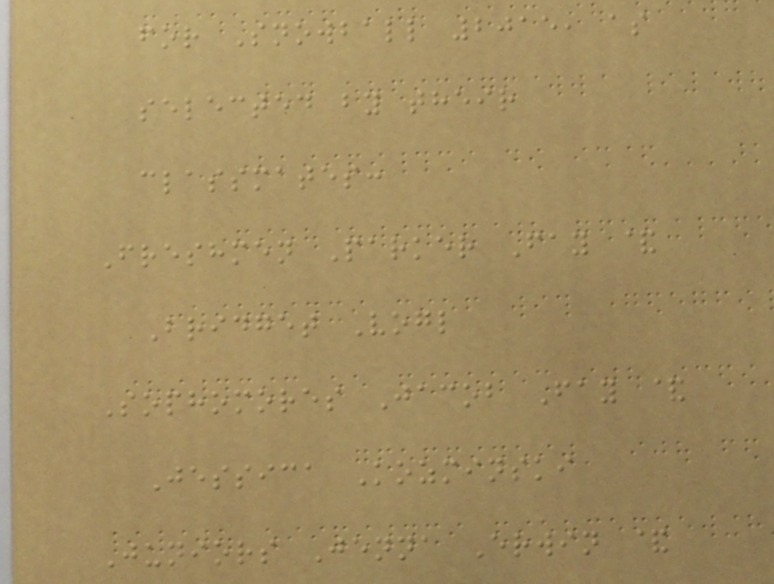for Snowball 2015, as
selected by their
classmates:
Freshmen Parker Fay &
Bridget Vogl
Sophomores Jacob Fay &
Jessica Kozminski
Juniors Jenna Erwin &
